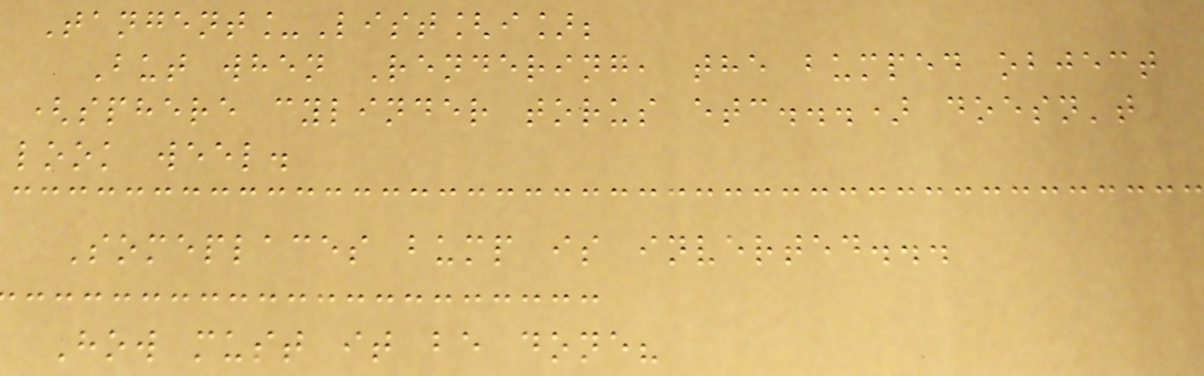Tangent_List[i];
But when Rendering, the bumped object
(sphere cylinder torus etc...) doesn't
look weel.
Someplaces bump is inverted...
How must it be done?
